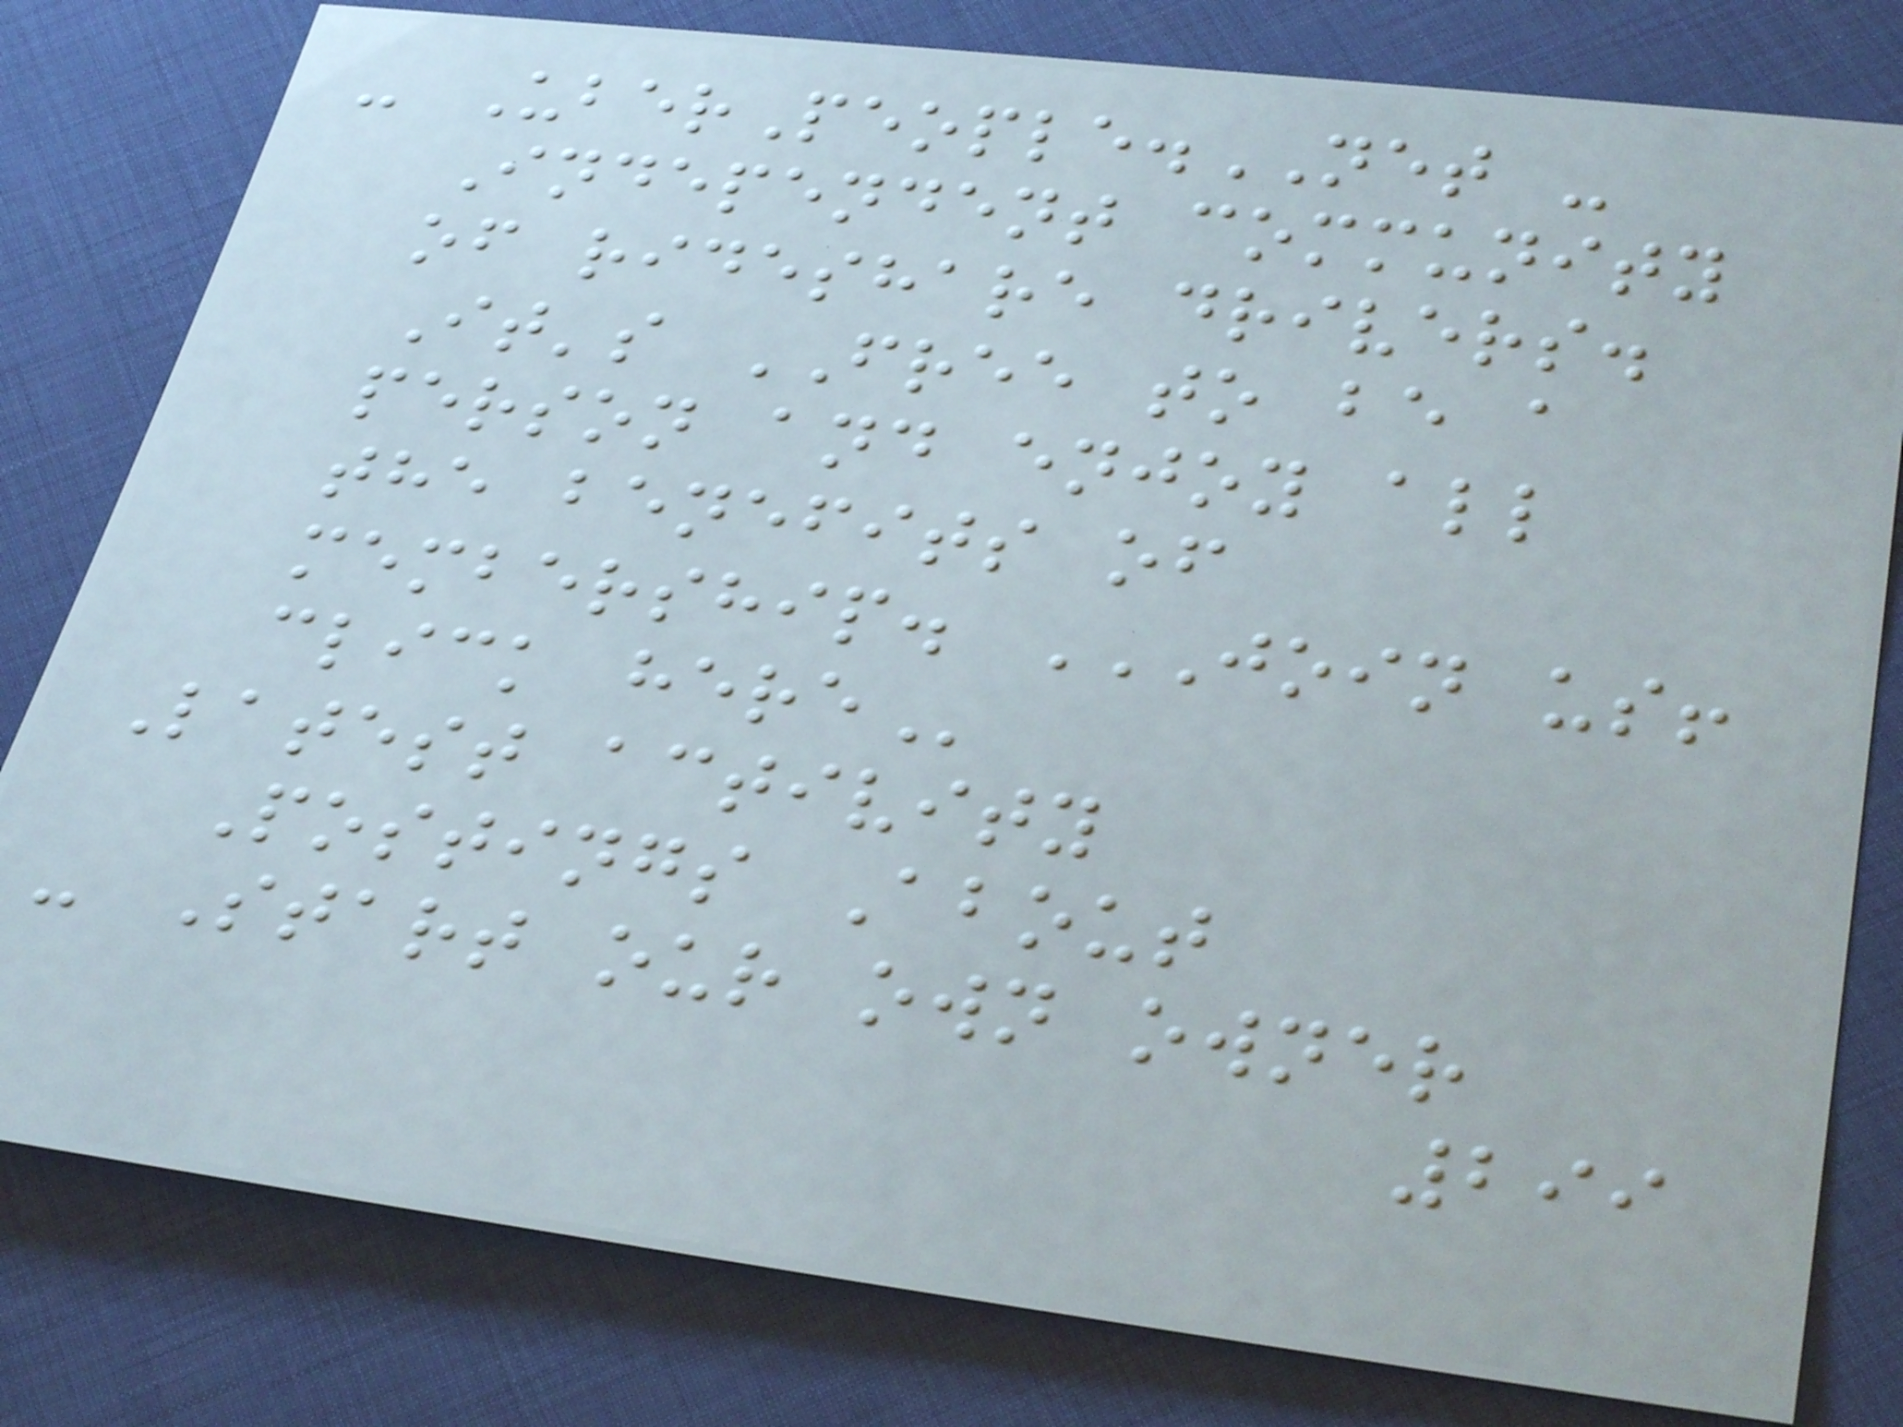- UberPeople.NET -
Independent community
of rideshare drivers.
It's FREE to be a
person and enjoy all
the benefits of
membership. JOIN US!
CLICK HERE
Latest activity
Postings About
- Start our own owner
299
